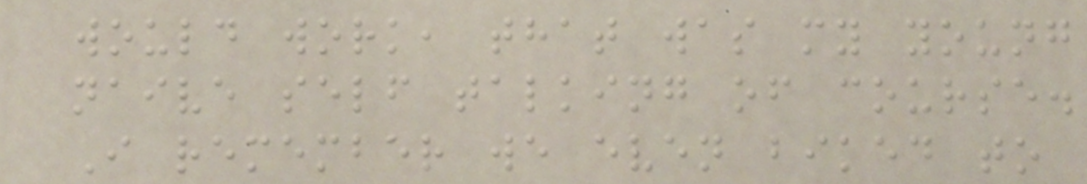would work, that was my young
naive self talking of course.
I remember we even biked to
